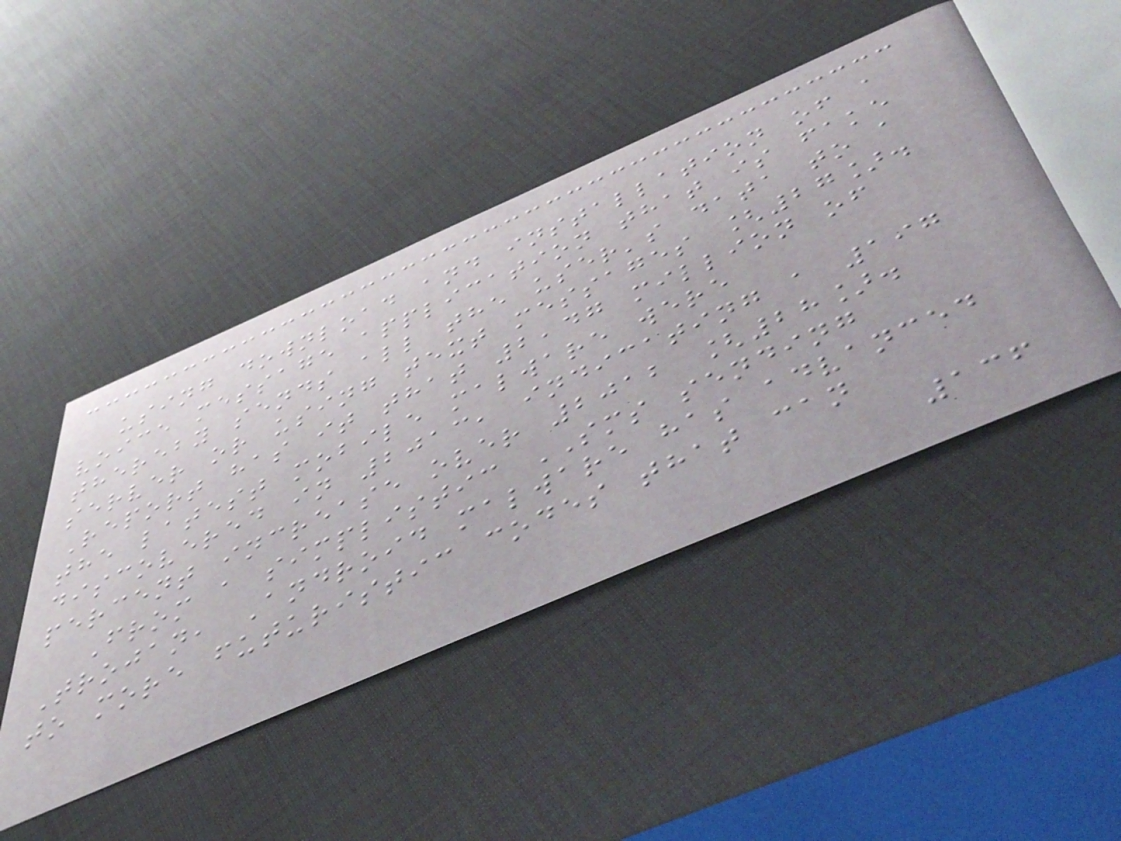using download and installation of a
voice message application that is fake
thereby sends all the user's data to a
server or using text messages [27].
Report has it that 2,47 million of
the latest mobile malware were
discovered in 2013, indicating a 197
percent increase over 2012 [28].
From a simplistic SMS sending
Trojan, Android malware has advanced
to more futuristic codes that can
136
